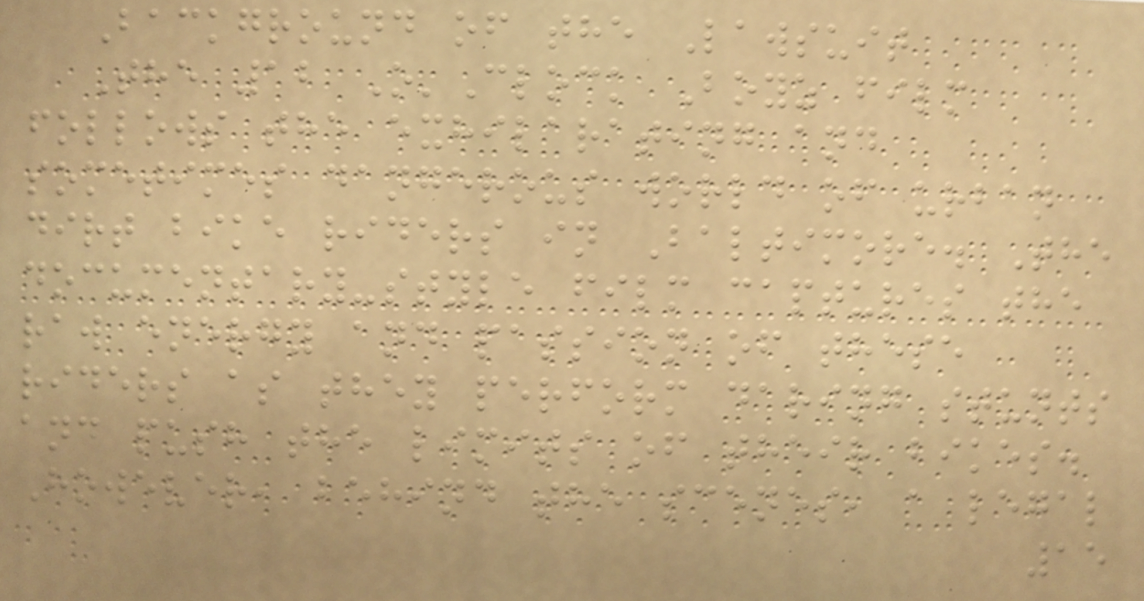Background of the Lawsuit
The 12 O'Clock Boyz film
follows the exhilarating and
sometimes dangerous world of urban
dirt bike riders in Baltimore. The
documentary-style film captures the
raw energy and passion of these
riders as they perform daring stunts
and push the limits of their bikes.
However, behind the scenes, a legal
15
